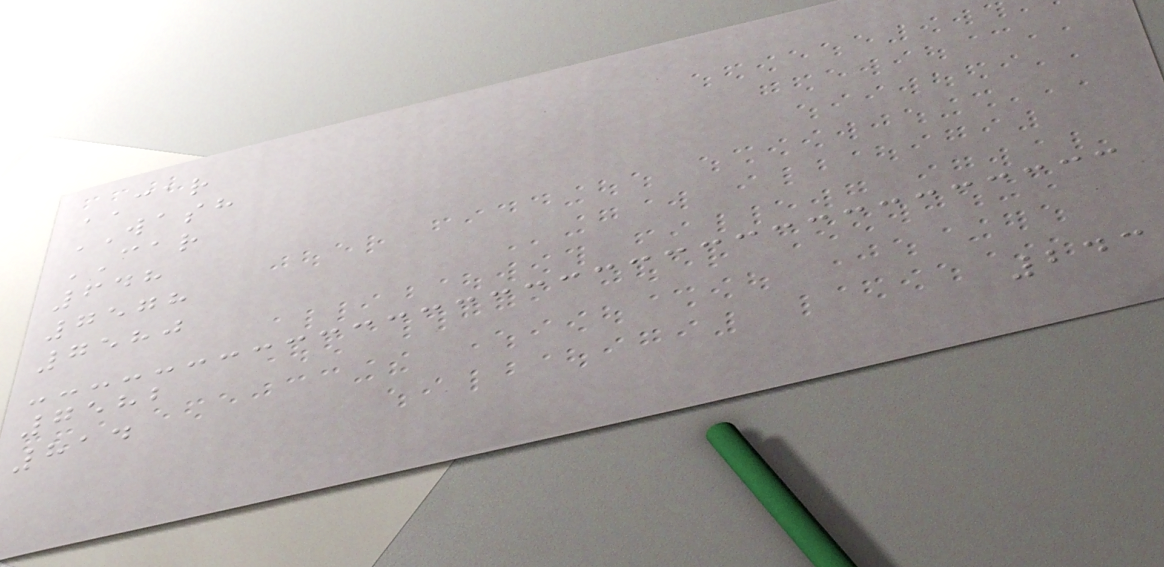CAR
WASH
CAR
648
7578
7580
7582
814
243
